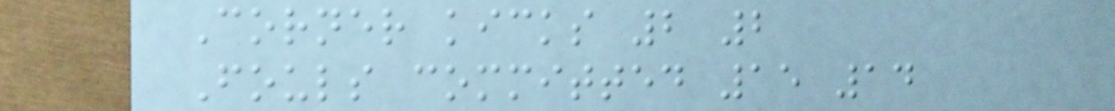Corner kicks 2 2
Fouls committed 15 14
